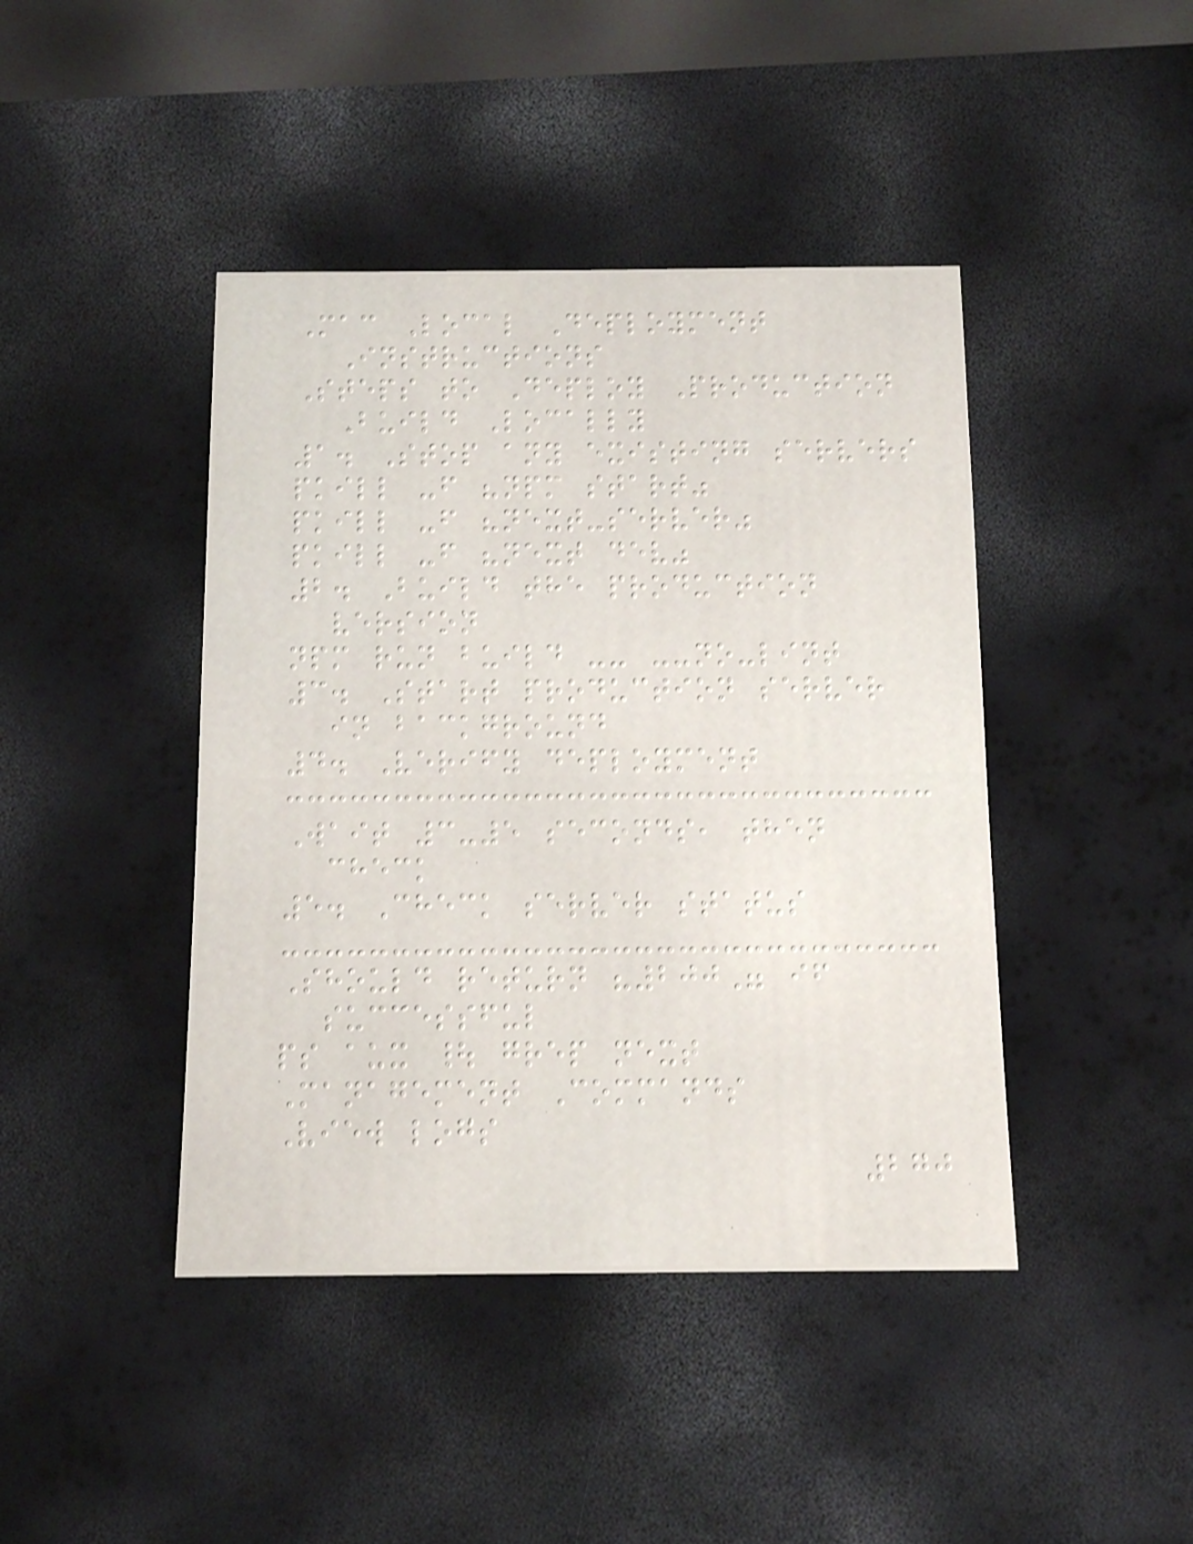Mac Local Deployment
Instructions
Steps to Deploy Production
Build Locally
1. Stop any existing servers
pkill -f "npm start"
pkill -f "next-server"
pkill -f "next dev"
2. Build the production
version
npm run build -- --no-lint
3. Start production server
in background
4. Verify deployment
Wait 3-5 seconds, then
check
5. Check server status
Should return "200" if
successful
ps aux | grep next
Management Commands
View logs
270
